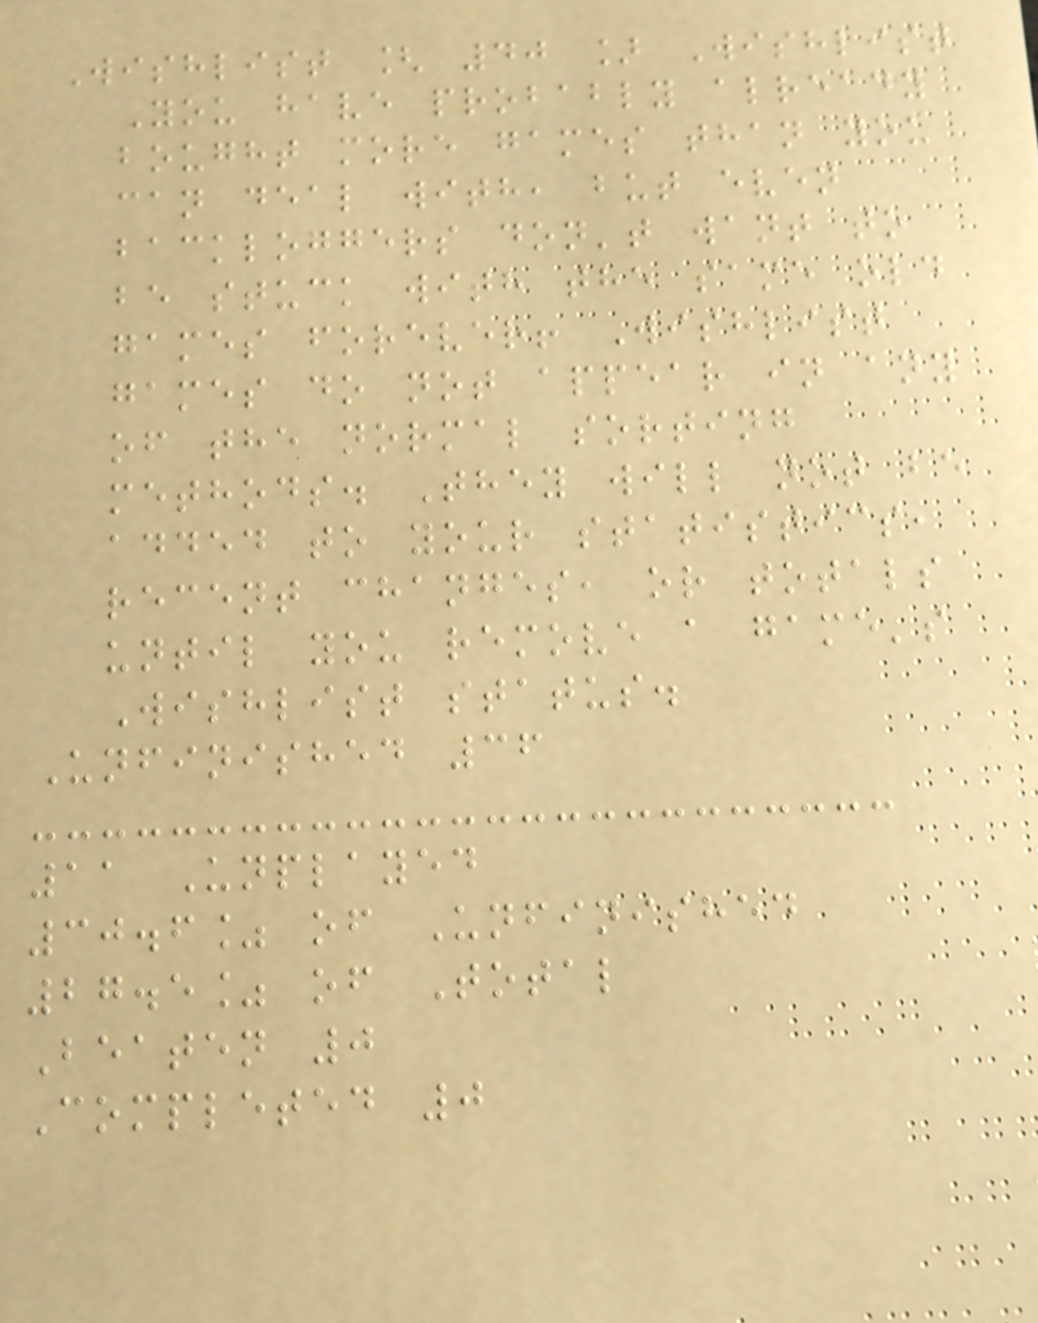Wishlist [ 40 ] Wishlist
You have probably already
bought more games than you
can deal with, but even
backloggers don't want to
be stuck with the same old
games forever! Wishlist
games do not appear in any
of the normal sorting
methods. They will not be
added to your statistics,
recent changes, or totals
until you remove a game's
Wishlist status.
Unfinished 36
11 Unplayed
30.6% of Unfinished
27.5% of Total
Beaten 0
Completed 0
